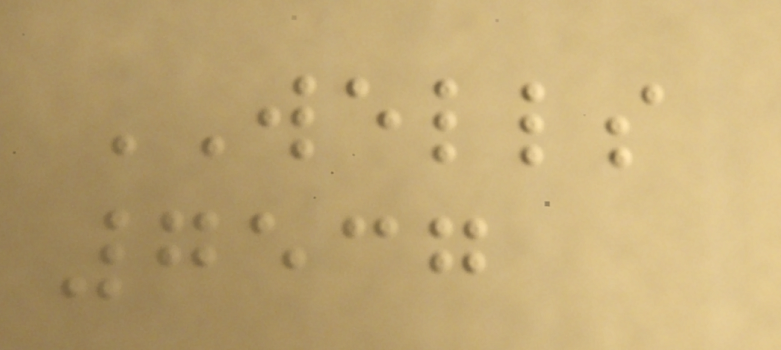WELLS
7537
